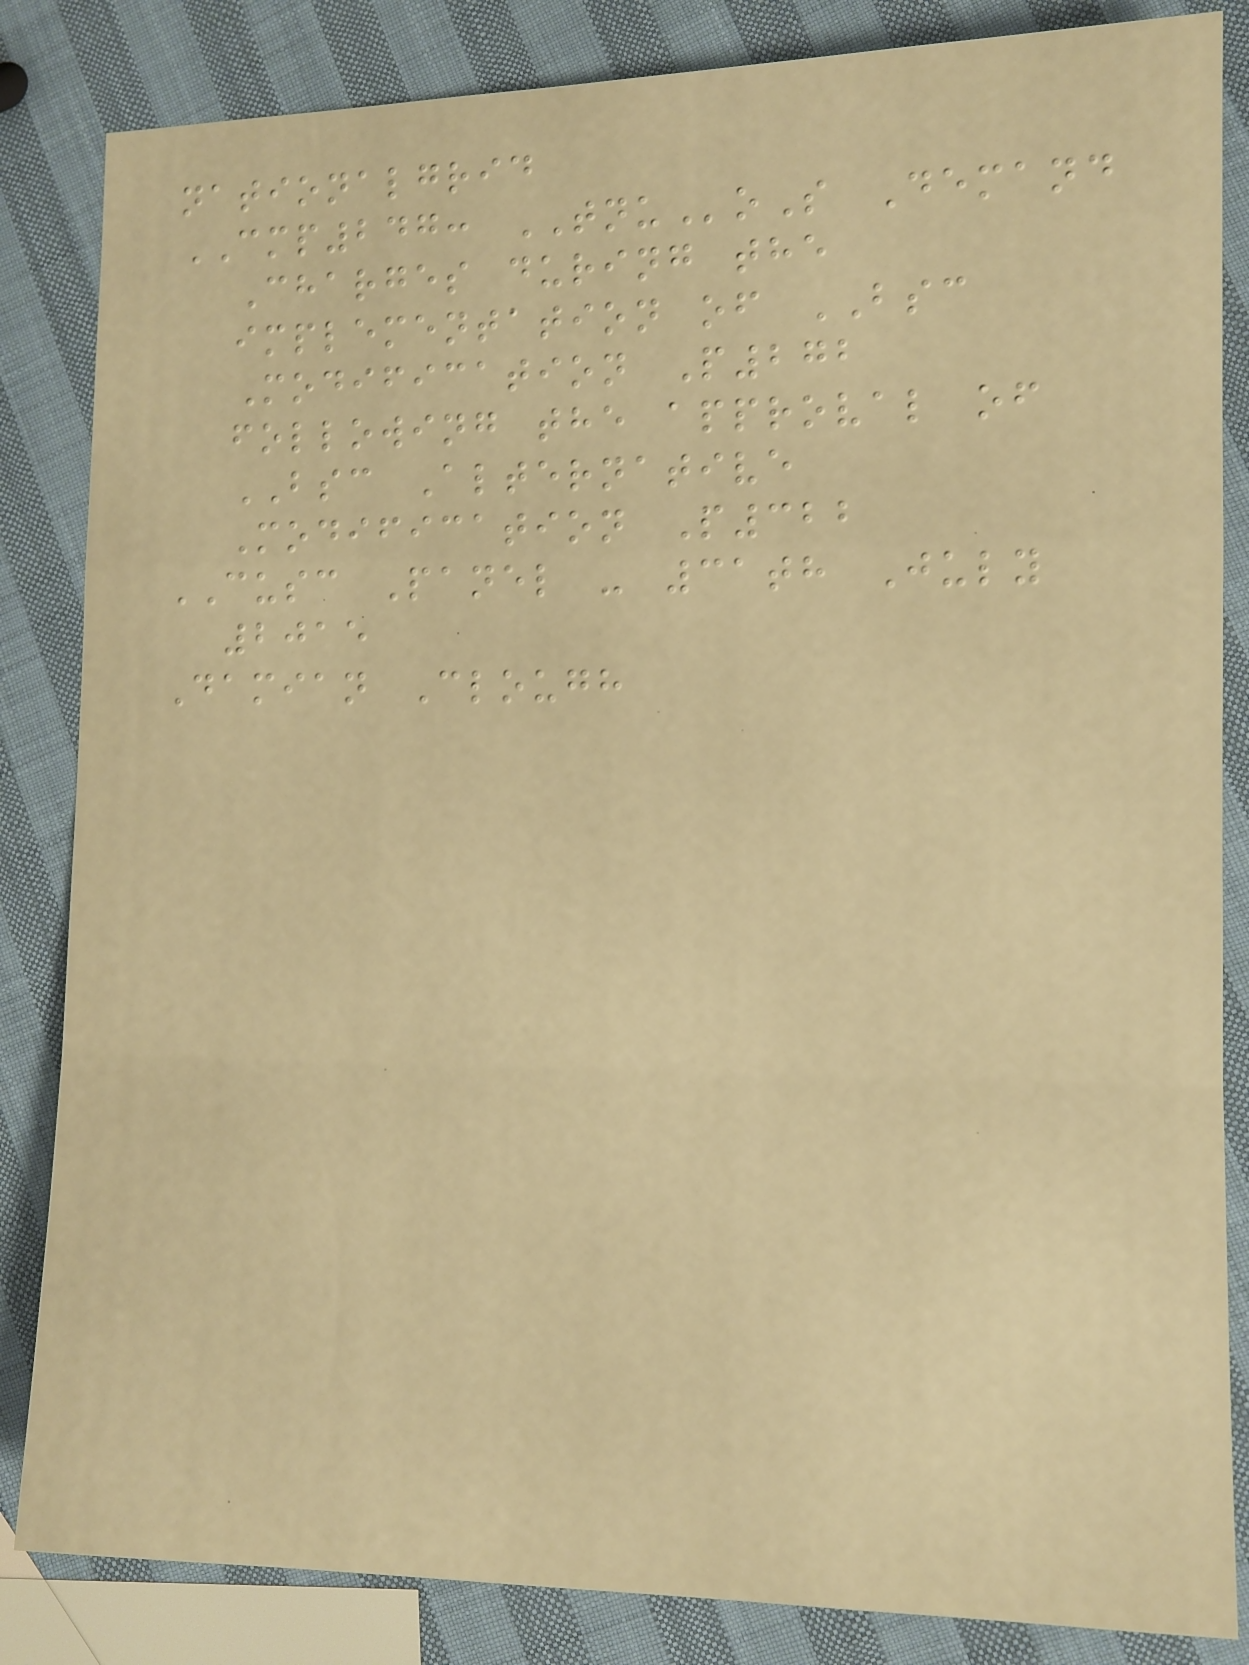nationalgrid
CMP247: TNUoS Demand
Charges during the
implementation of BSC
Modification P272
following the approval of
BSC Alternative
Modification P322
CUSC Panel - 31th July
2015
Damian Clough
